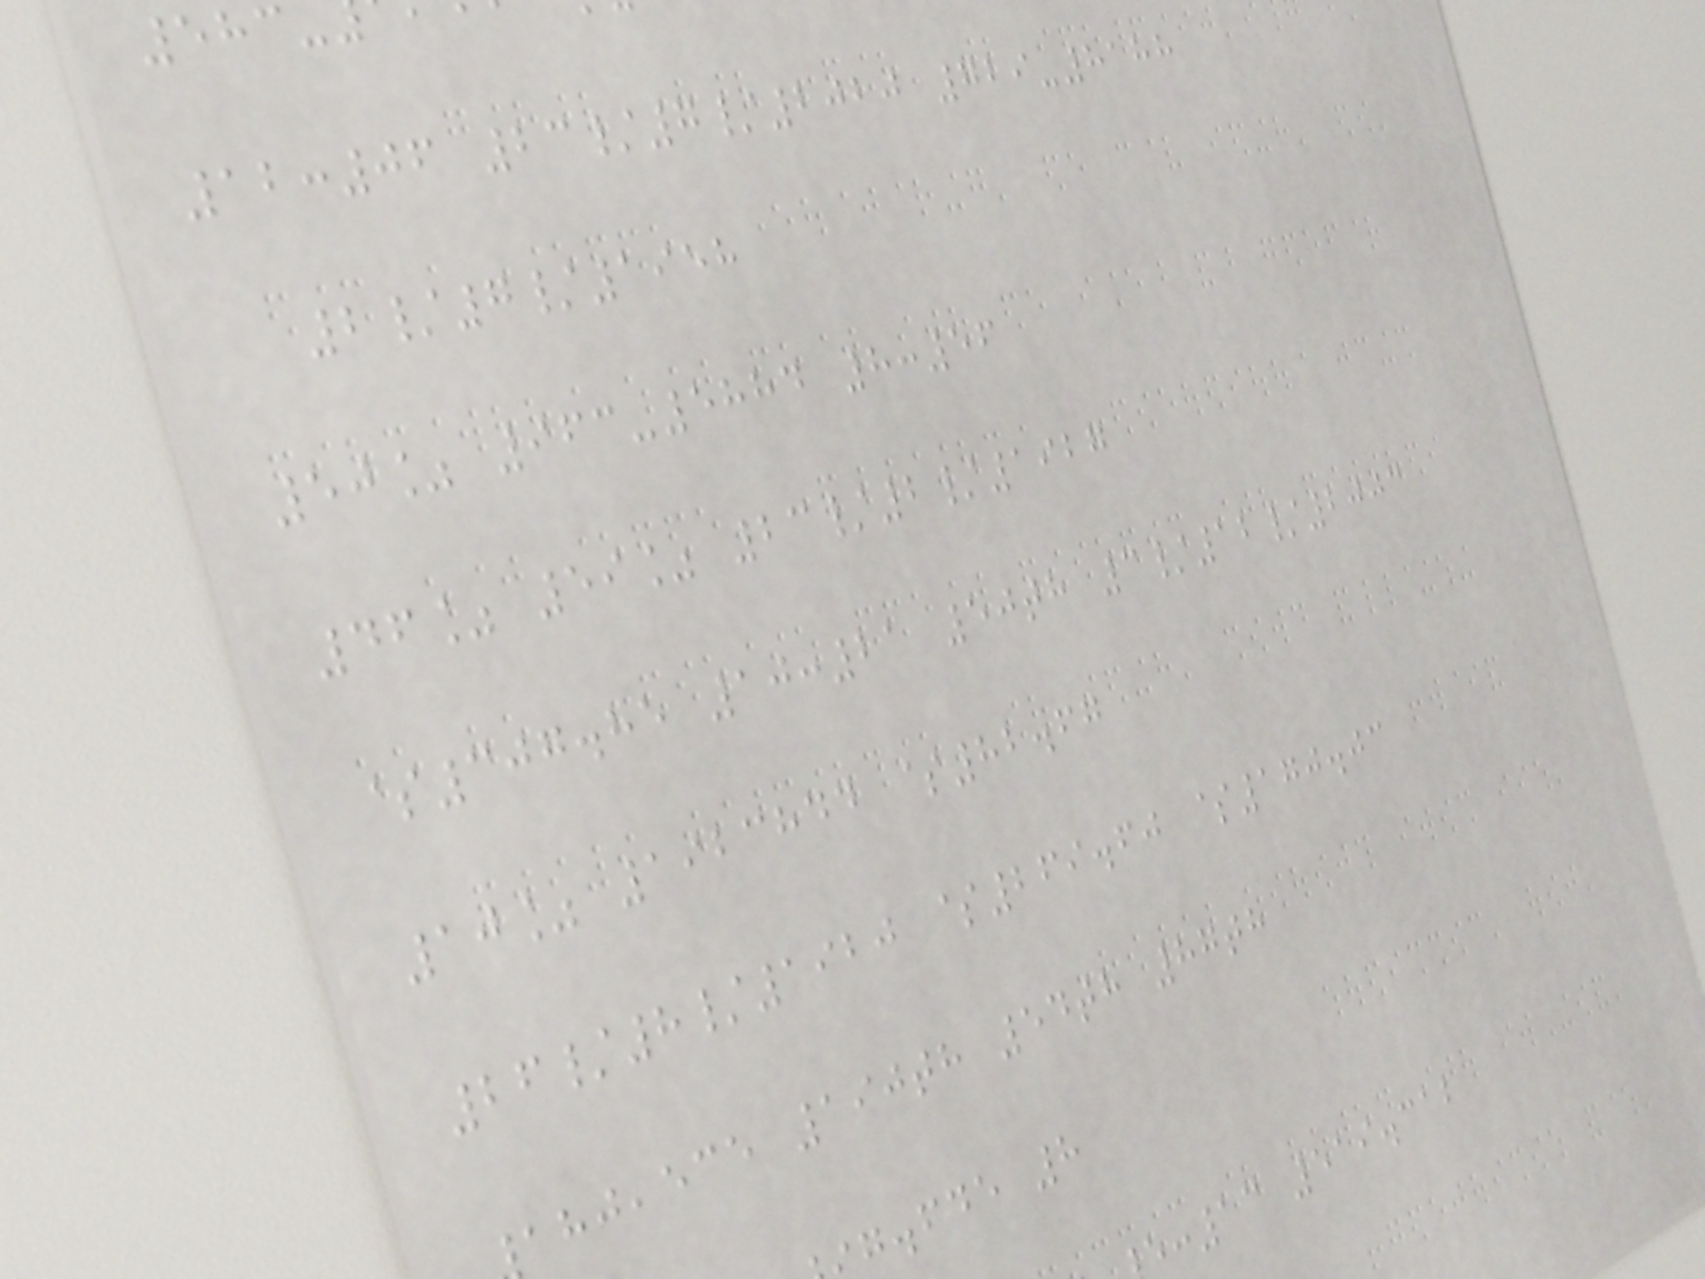12:06 23/7/2020 729-8188
2/7/1958
50% 963-5884 8:56
46% 59% 23/2/1927
$307.85 10:21 50th 3/12/2003
10% 1923844 $82.67
26/8/1920 $269.60 $170.03
,ece 190th 54th 87th
g.fde 8
:13 519.312
